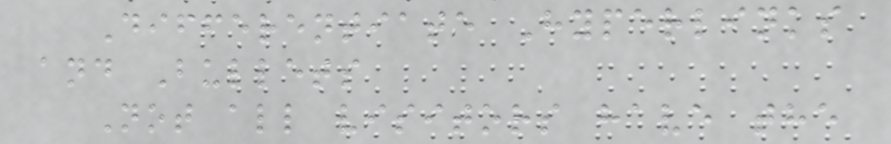Differentiate Hyperlinks
and Bullets
Not all visitors have the
